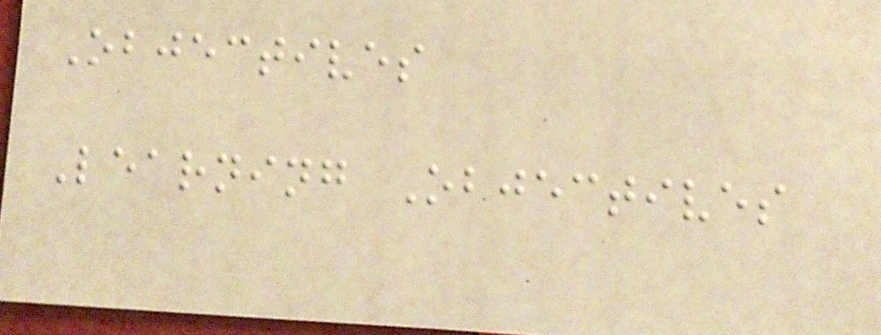Objectives
Learning Objectives
